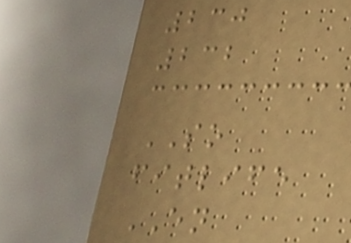230
232
SO
fitlife
EN
